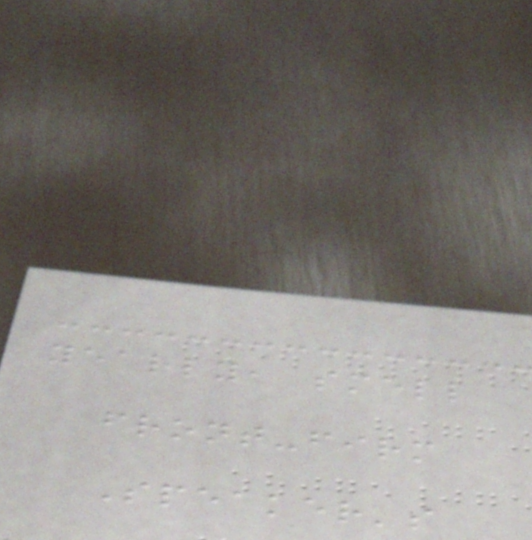yearly, smell
front-firm
Speaker's
